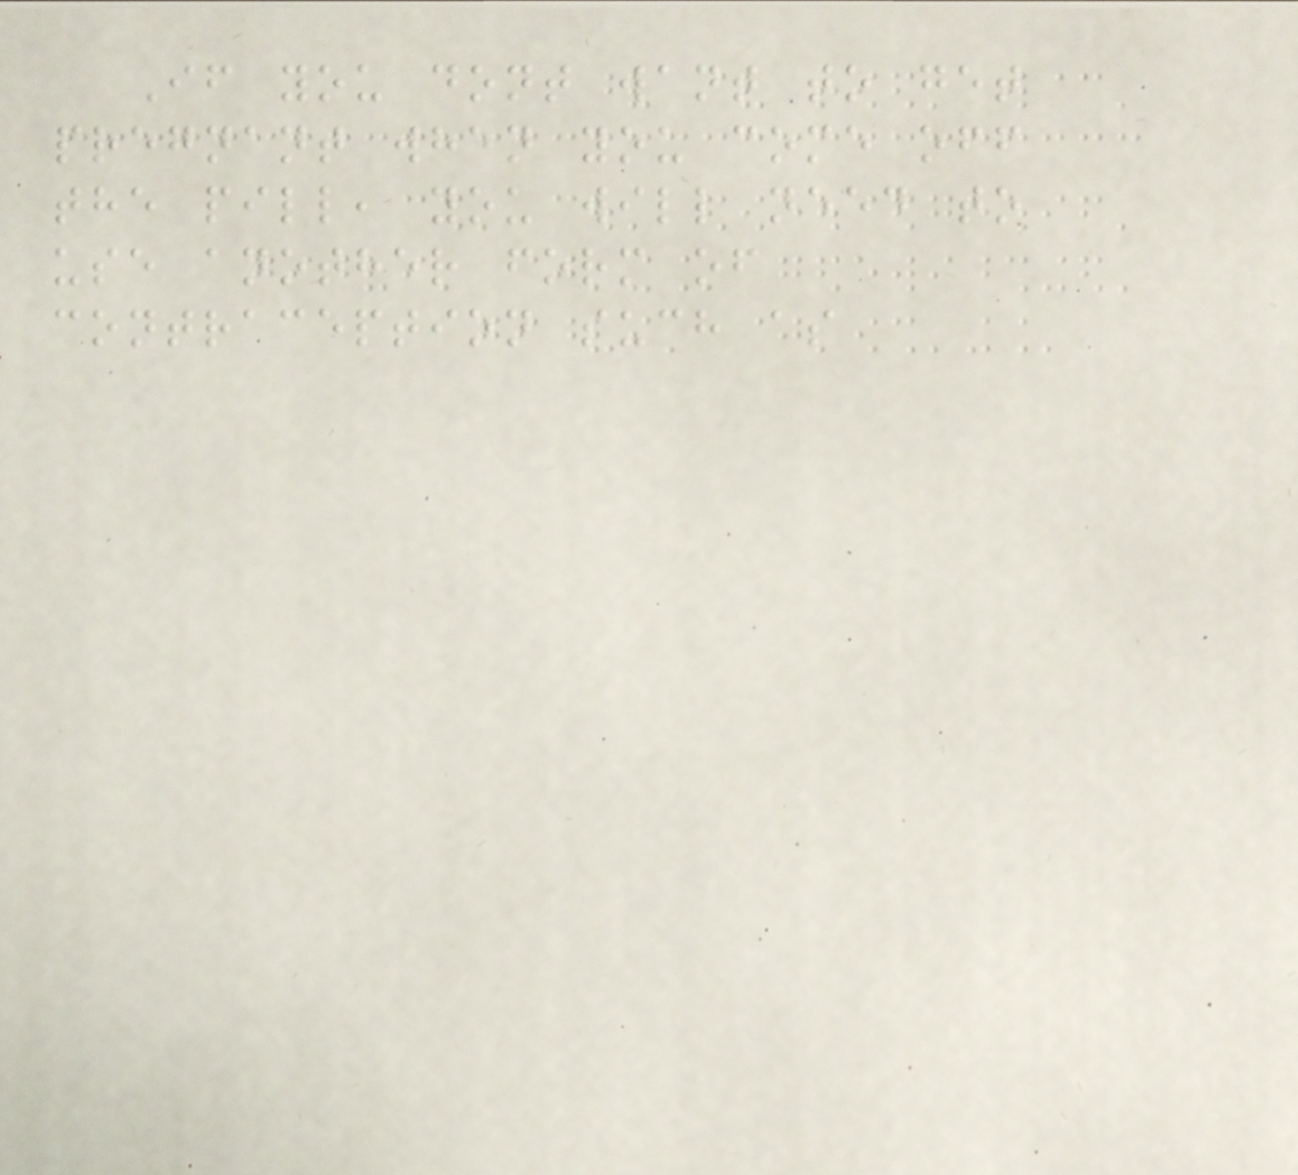If you dont want to get
pregnant when you come off
the pill, you will need to
use another form of
contraception such as
